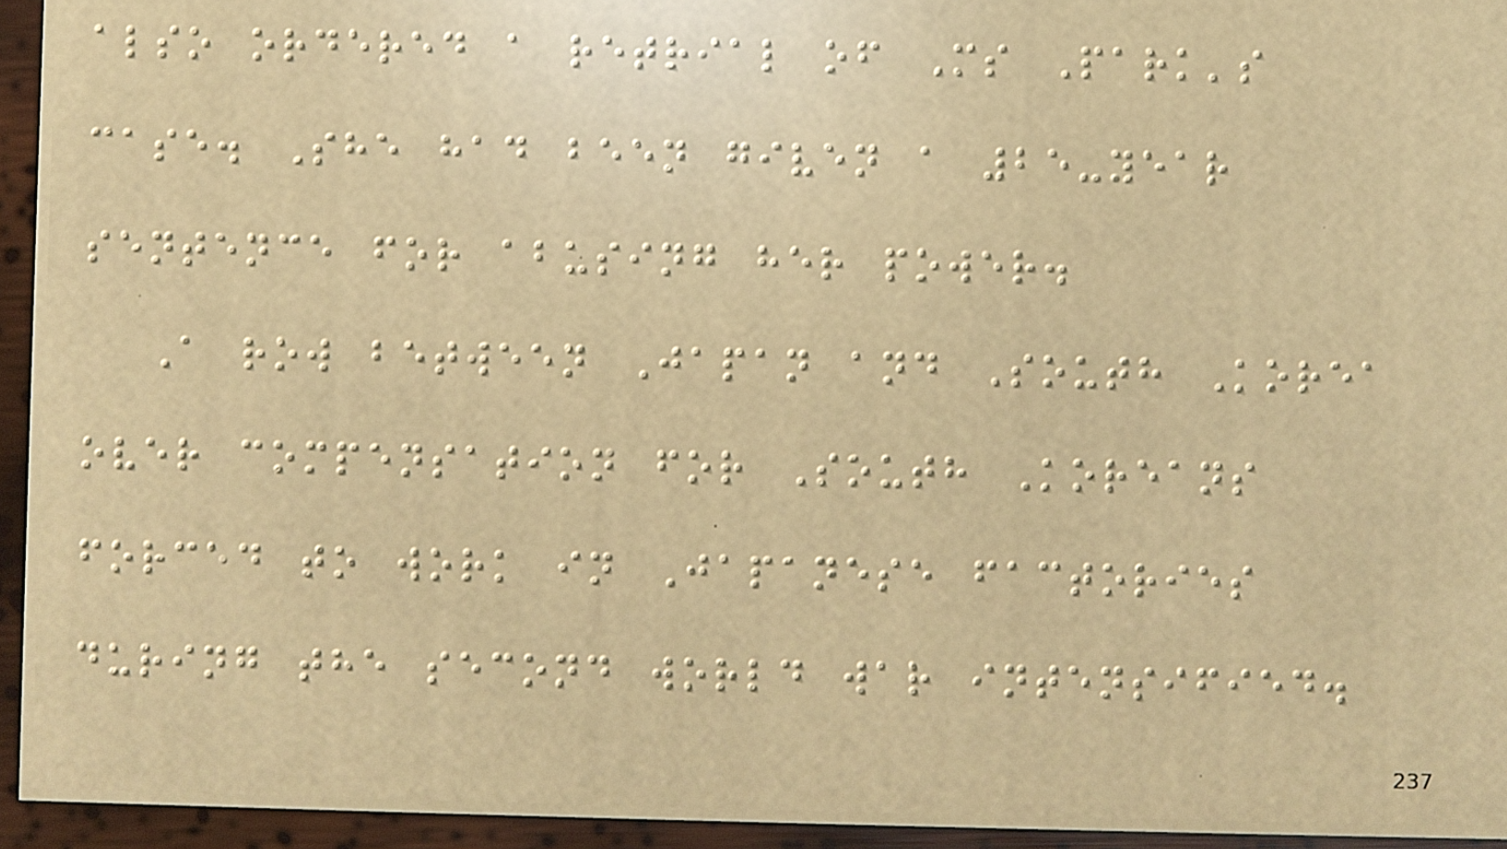also ordered a retrial of Ms Park's
case. She had been given a 25-year
sentence for abusing her power.
A row between Japan and South Korea
over compensation for South Koreans
forced to work in Japanese factories
during the second world war intensified.
